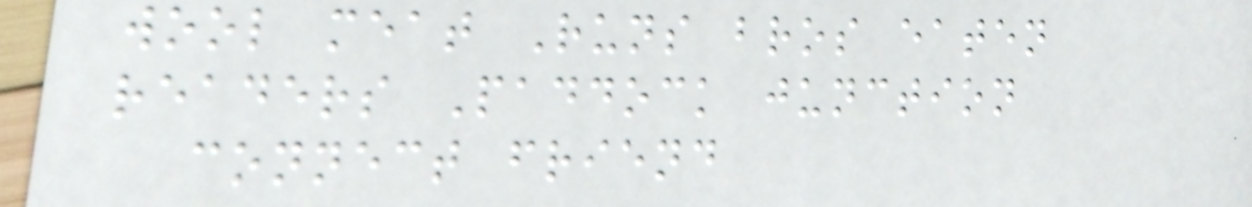wool meat Runs bros eaten
readers Paddock junction
connect friend
